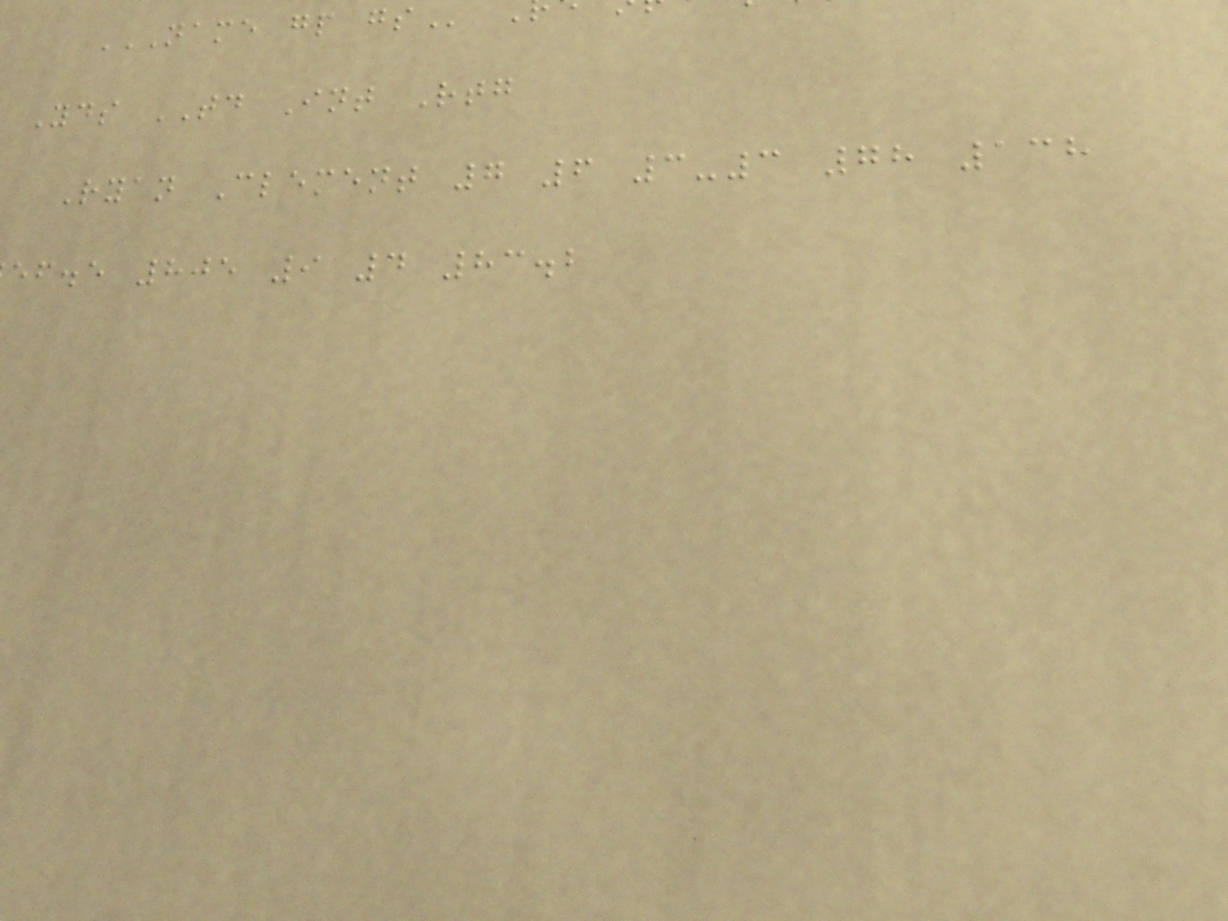NAME GP GS
Yds TD Int Rtg
Ryan Clement 7 6 3-3 78 138
ef.e 805 9 4 83.2
